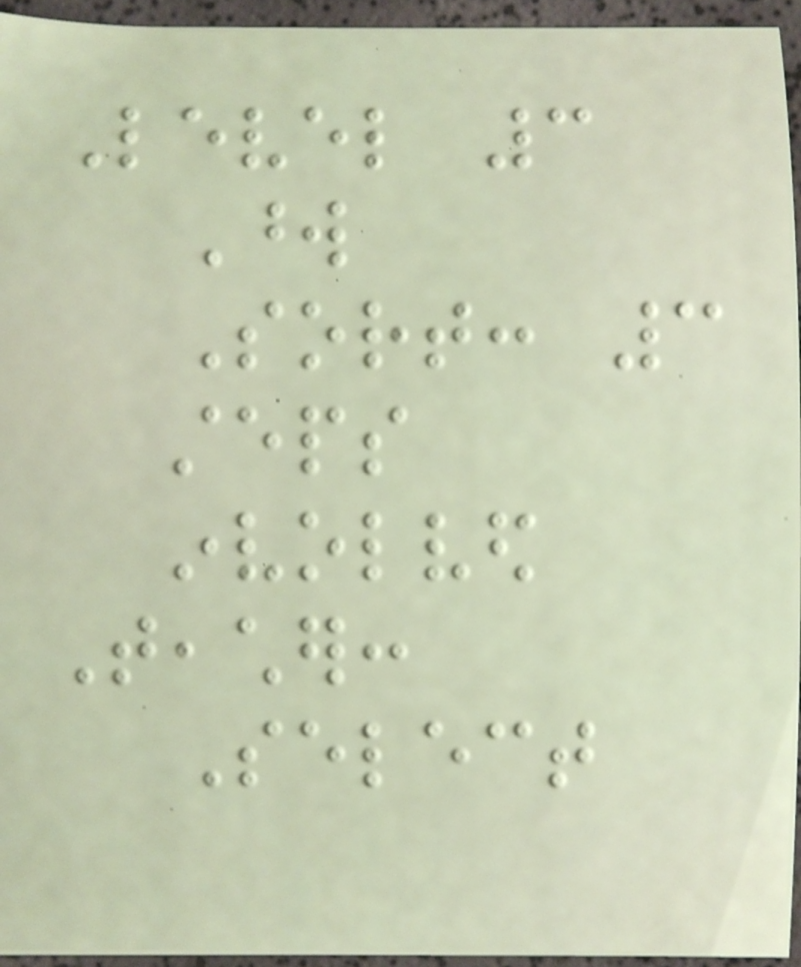Level 3
Word
Sort: 3
steps
involved
Teacher:
Select
